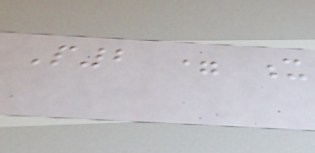P2 = x
